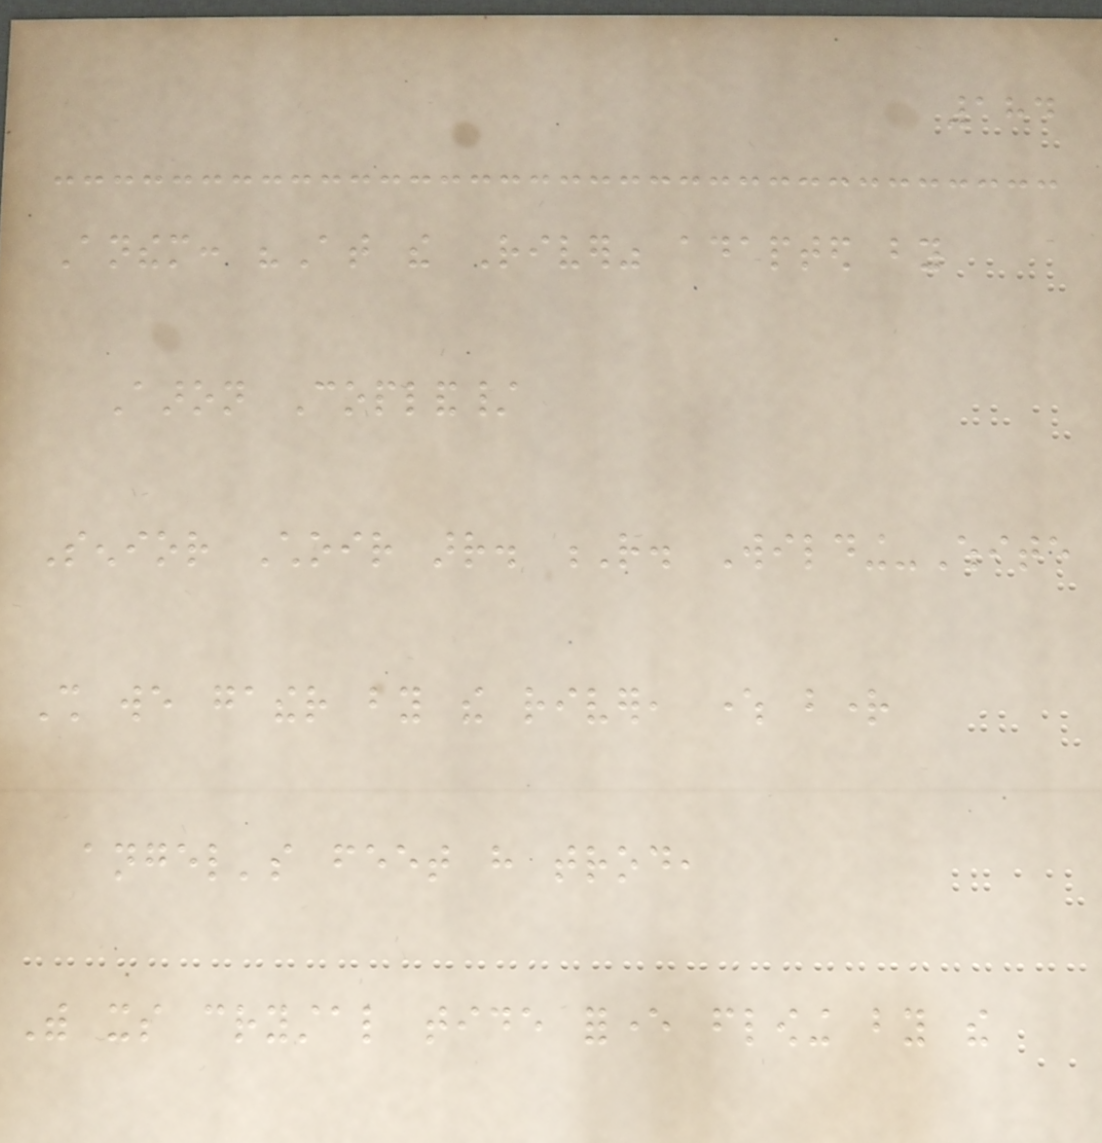184
Anthem: "At the River" adapted by
Aaron Copland/
Senior Choir arr. R. Wilding-White
Shall we gather by the river, where bright
angel's feet have trod,
With its crystal tide forever flowing by the
